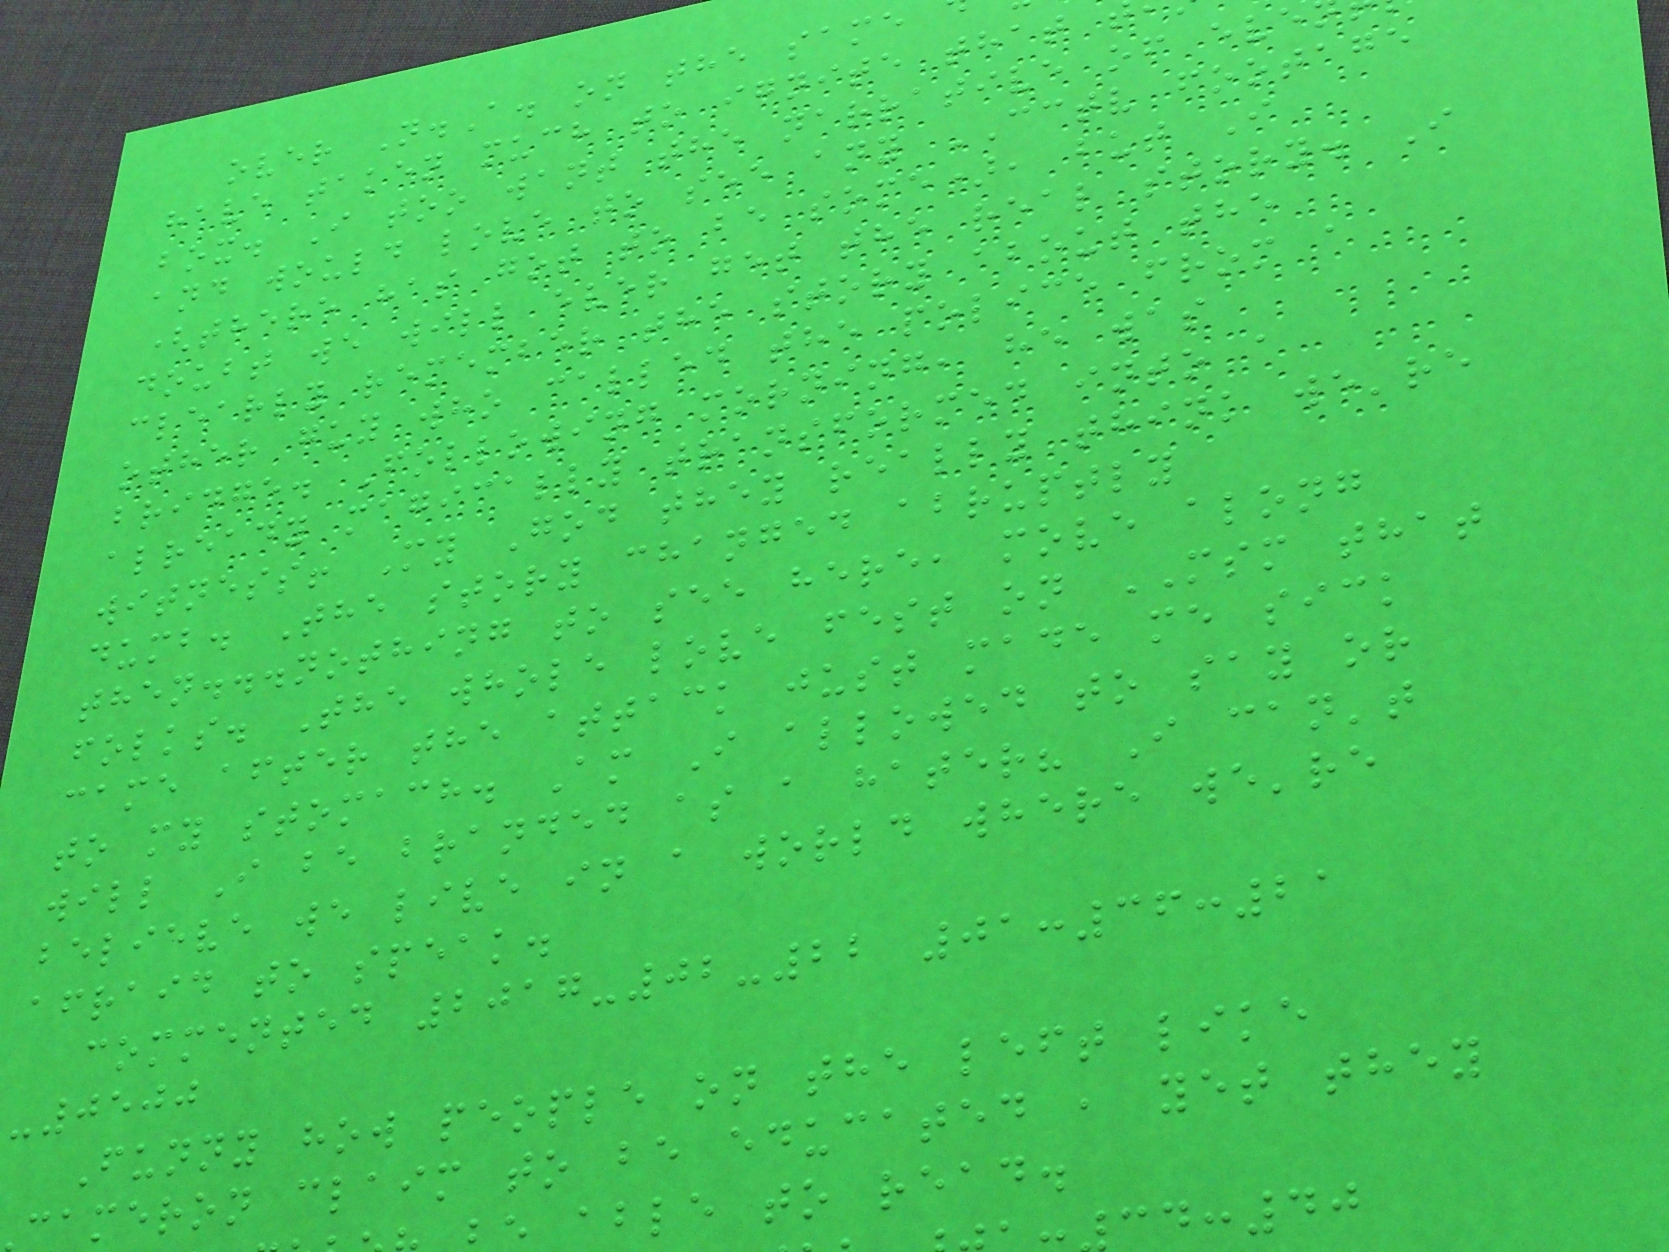over N.A. on the same
have taken much to ignite that
box. I too want the narrative of eve
and would love to see any CCTV footage
(there has got to be some), but I
doubt we will ever get the real story. I
clearly remember the story about the
other guy who called the police from a
bridge. Following morning, he was
already magically transformed into a
witness! My God they really think we're
dumb. The story changed abruptly
then...nothing to see here, move along
folks. The whole love fest on MSM that
came after the attack just made me sick
to my stomach. Am I allowed to say or
will I be branded as a hater? I can't
believe we live in a world where we're
afraid to speak.
commented 2017-02-22 01:36:21
-0500
Funny how people on the left like
cameron claim to be educated , yet they
able to read.
